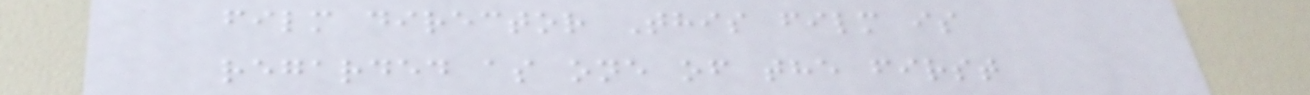film director This film is
regarded as one of the first
